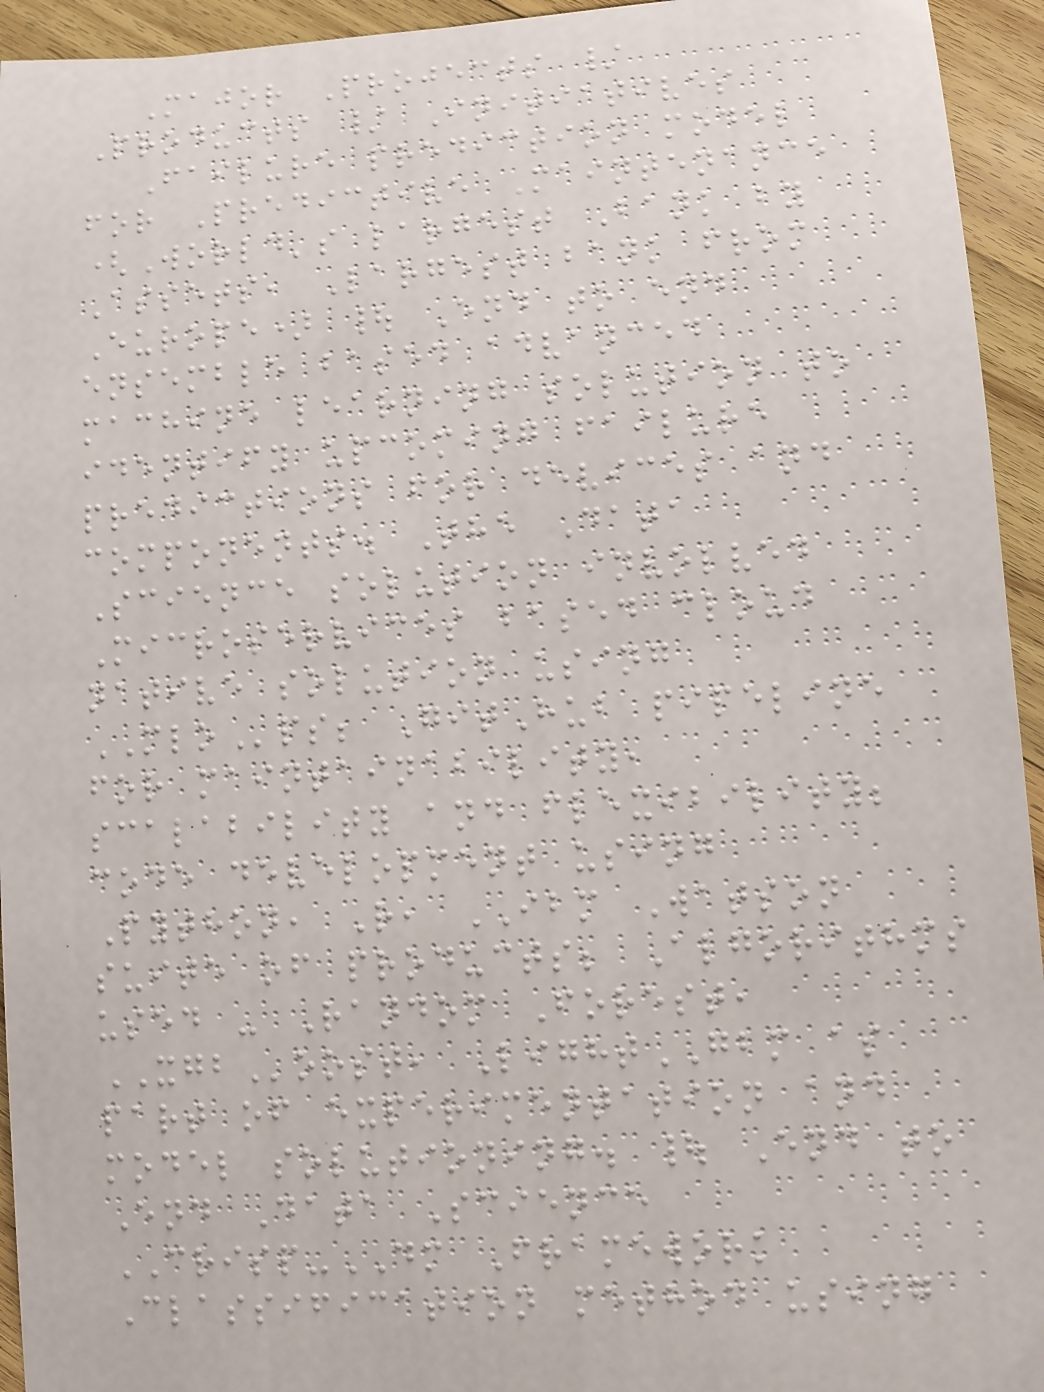Major Projects /
Products / Initiatives
Failure prediction model
for Predictive Maintenance
(World's largest Bank by
Assets, Largest bank from
Europe) | End to end
ensemble based advanced
machine learning solution to
identify upcoming failure
predictions for devices and
components. The Data
Science solution involved
Microservices based cloud
native solution using
MLOps; GitHub pipeline
for maintainability,
scalability and flexibility;
code development using
Python, R, IBM Watson
suite of products; Algorithms
used - Random Forest,
XGBoost, LightGBM as
part of experimentation and
model solutioning. | End to
End Data Science
CRISP-DM Framework
Classification method using
